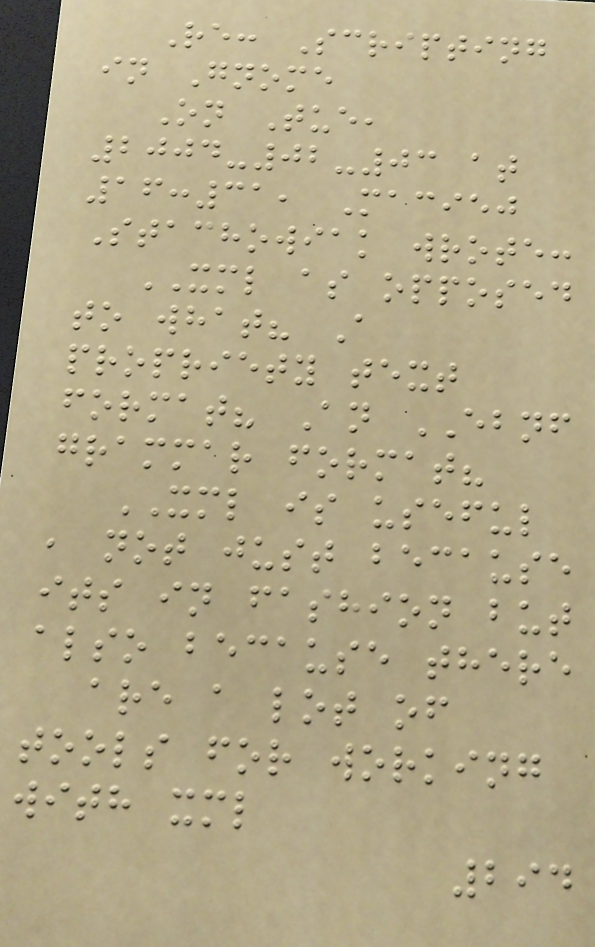Re: Scripting
in Gnome
On Tue,
2004-02-03 at
16:31, Maciej
Stachowiak wrote:
XML as opposed
to what? A
propriety text
format? An EBNF
grammar format?
XML is useful
, not just because
its in fashion but
also because there
are a lot of
tools for working
with xml
294
